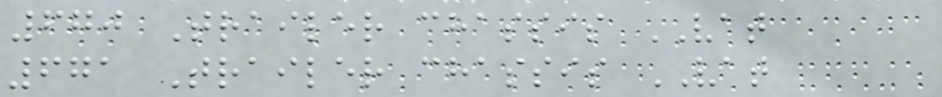670 Trailer chassis VAT
671 Trailer chassis VAT
